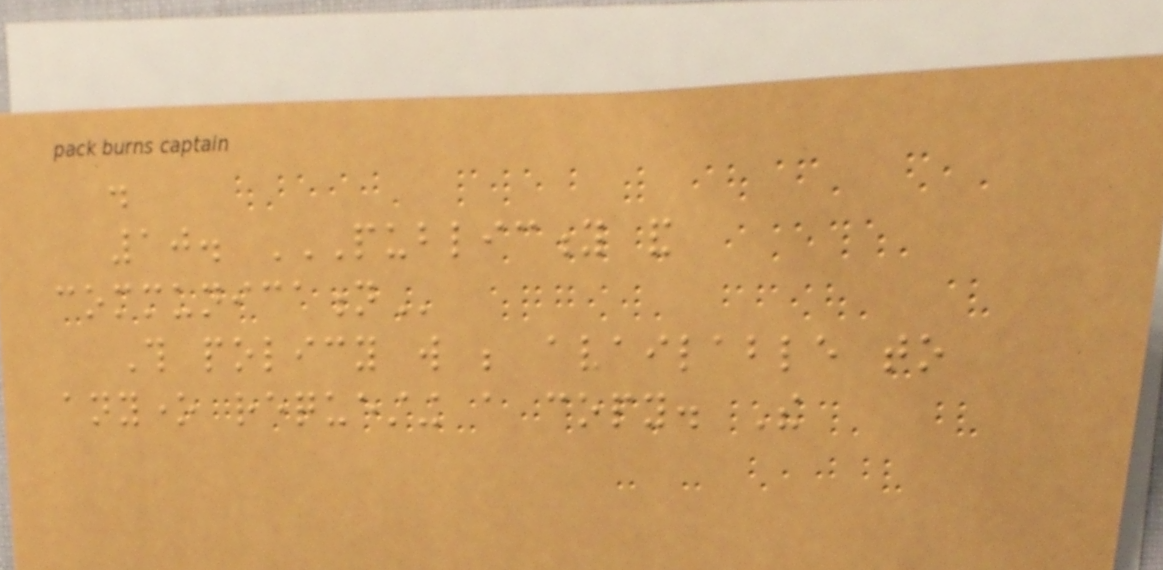.
10. PUBLICITY AND
COMMUNICATION
This policy will be available to
anyone requesting a copy. The
